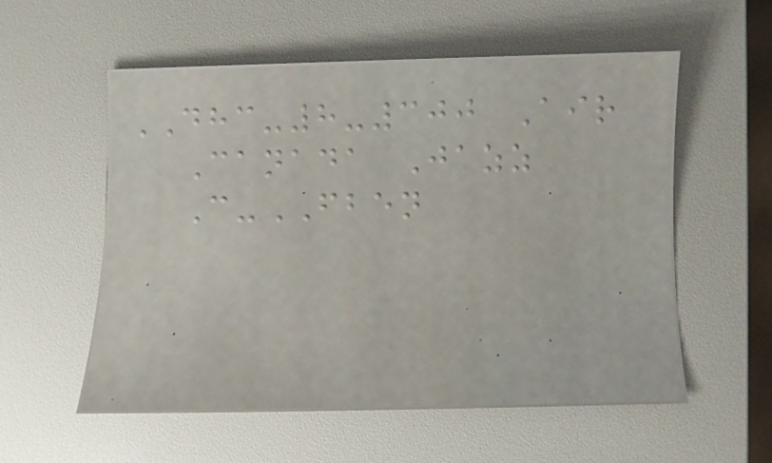DHC-8-300 Air
Canada Jazz
C-FBEN
